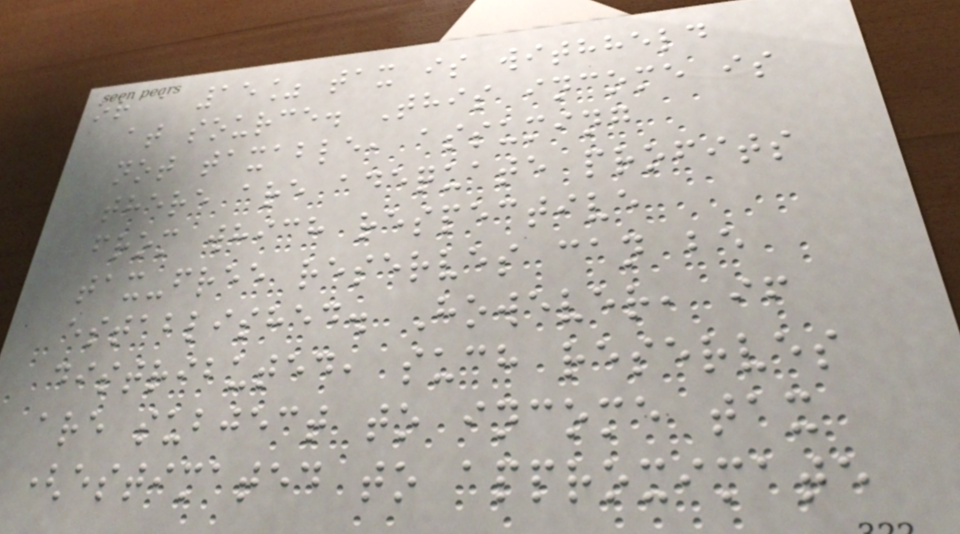or a 15% tax is withheld
at source. This income is
not taxable, assuming
there are adequate profits
from which respective
tax-free reserves can be
established. However, if
distributed, such reserves
are subject to income tax
(estimated to approximate
